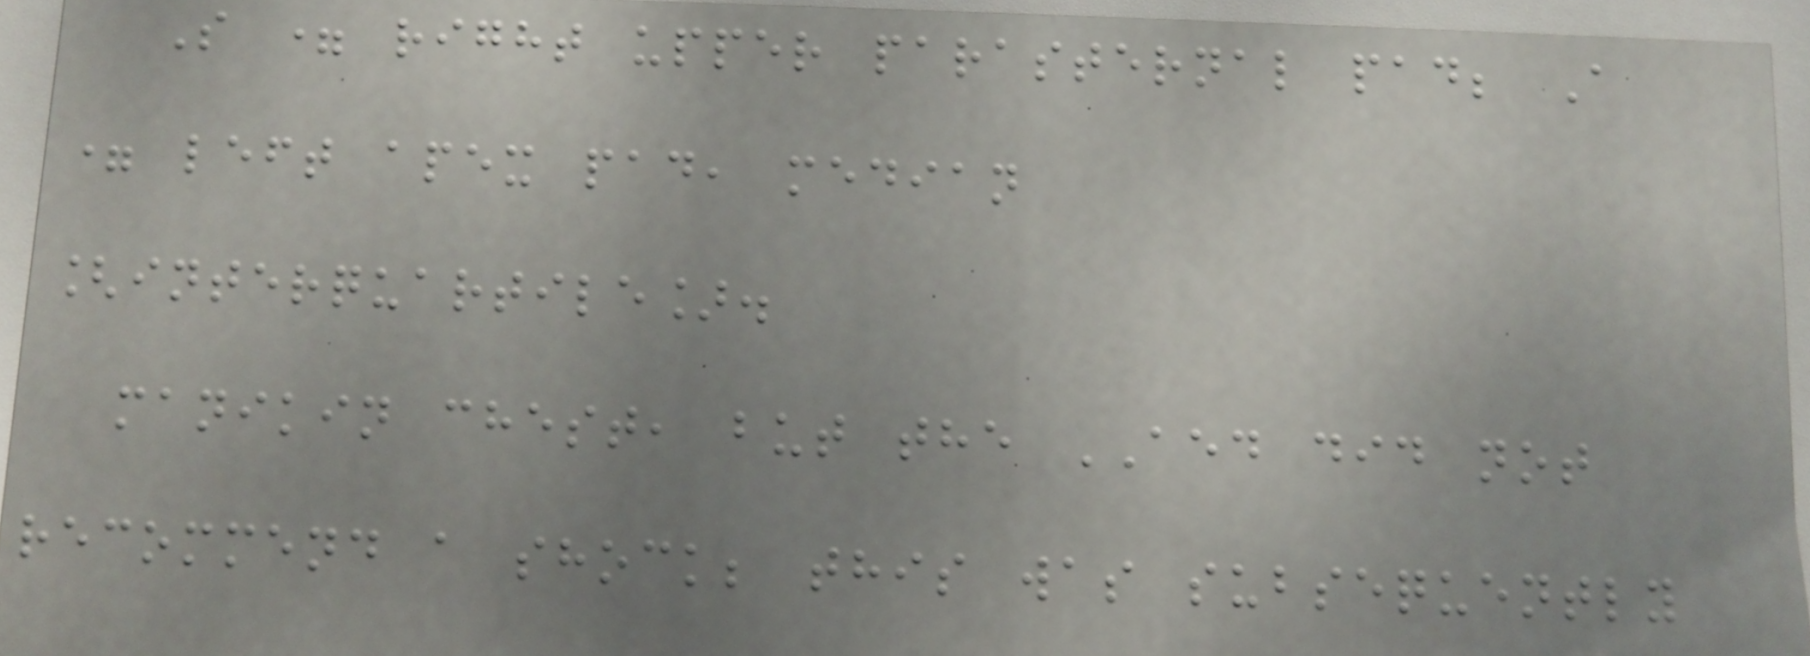S = right upper parasternal pad; A
= left apex pad, median
[interquartile].
manikin chest, but the AED did not
recommend a shock; this was subsequently
